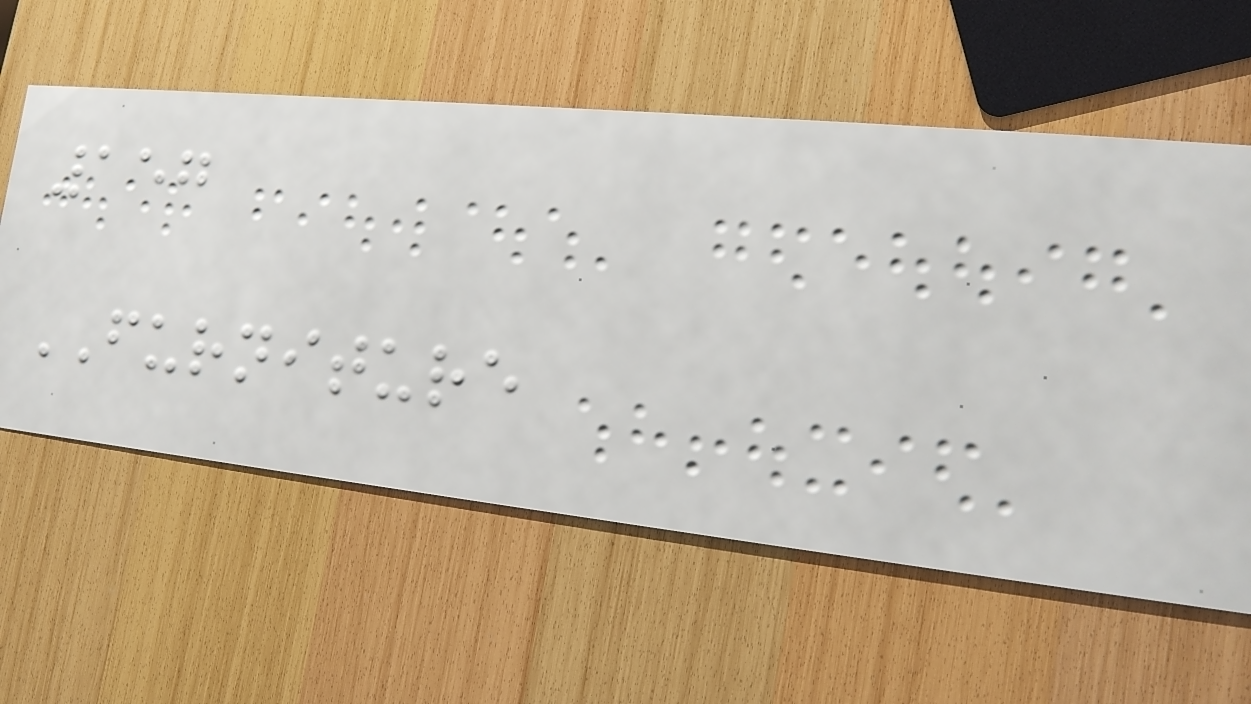157
FURNITURE
